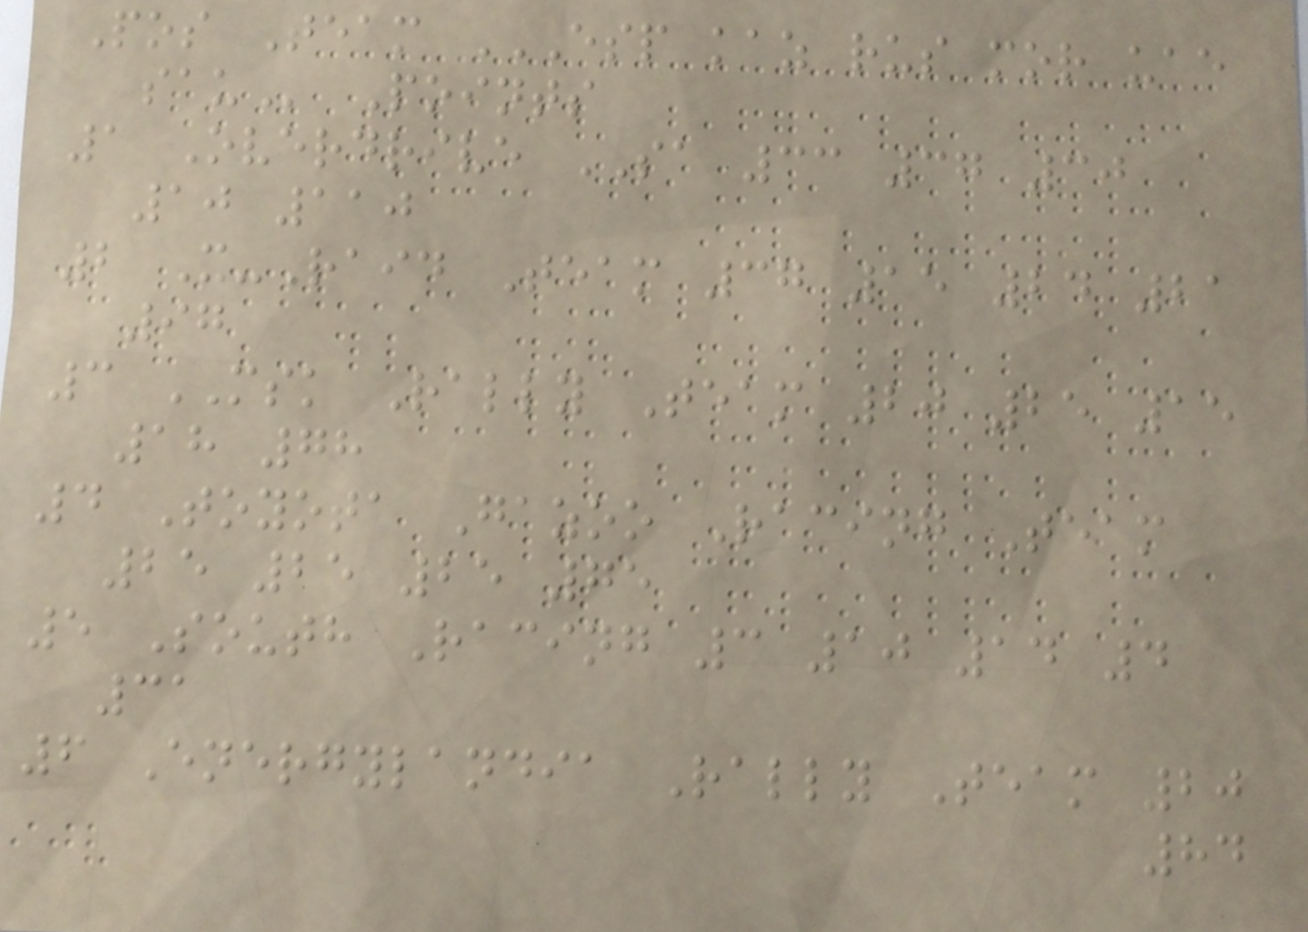Pos Team ESP KAZ RUS MOR UAE
SAU Points
1 Overdrive SA 33 37 30
10 110
2 X-Raid Team 37 15 24 21
97
3 MSK Rally Team 20 25 15
18 78
4 Toyota Gazoo Racing Team
25 25 25 75
5 South Racing 3 10 14 4
31
6 Energylandia Rally Team 20
84
